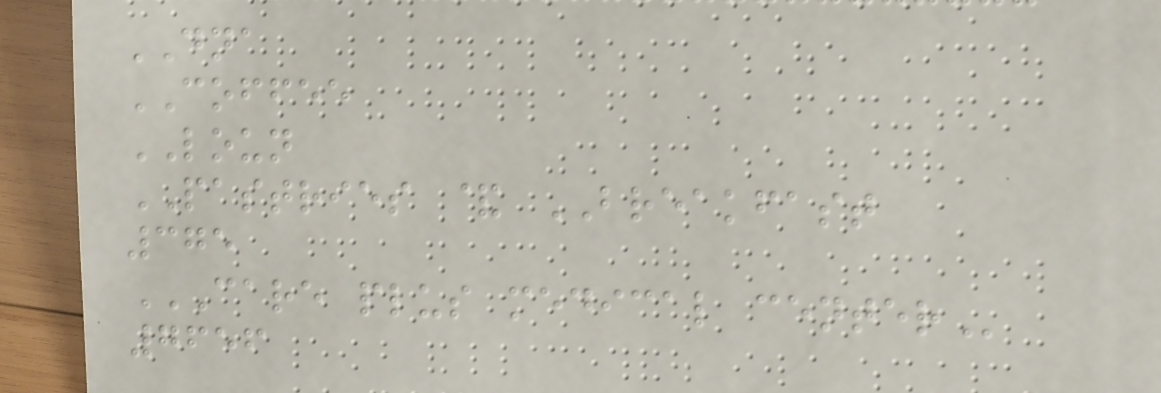DNA
COFFEE
LOUN
PASTRIES & BREAKFAST
375
CARE PLUS MEDICAL CENTER
7656
